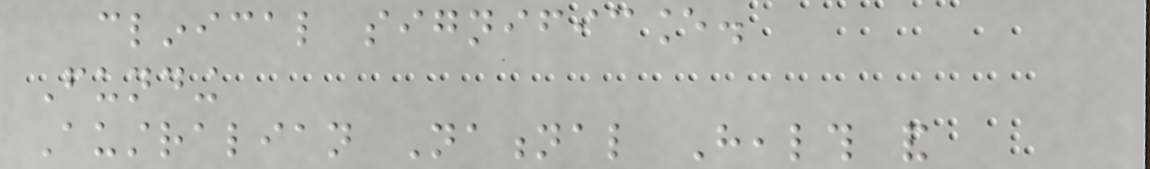clinical significance.
Funding
Australian National Health and
